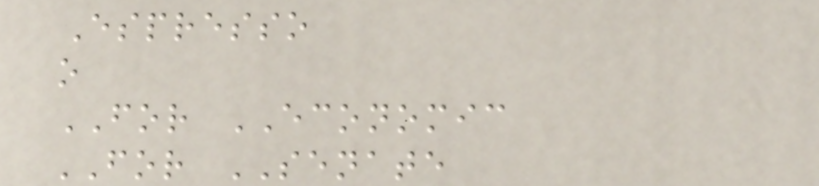Espresso
o
FOR ECONOMIC
FOR SENATE
